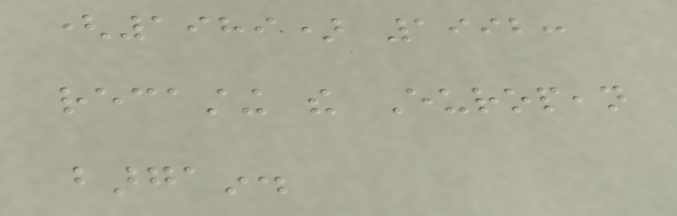(1989) 1992:
recasting the European
bargain.
